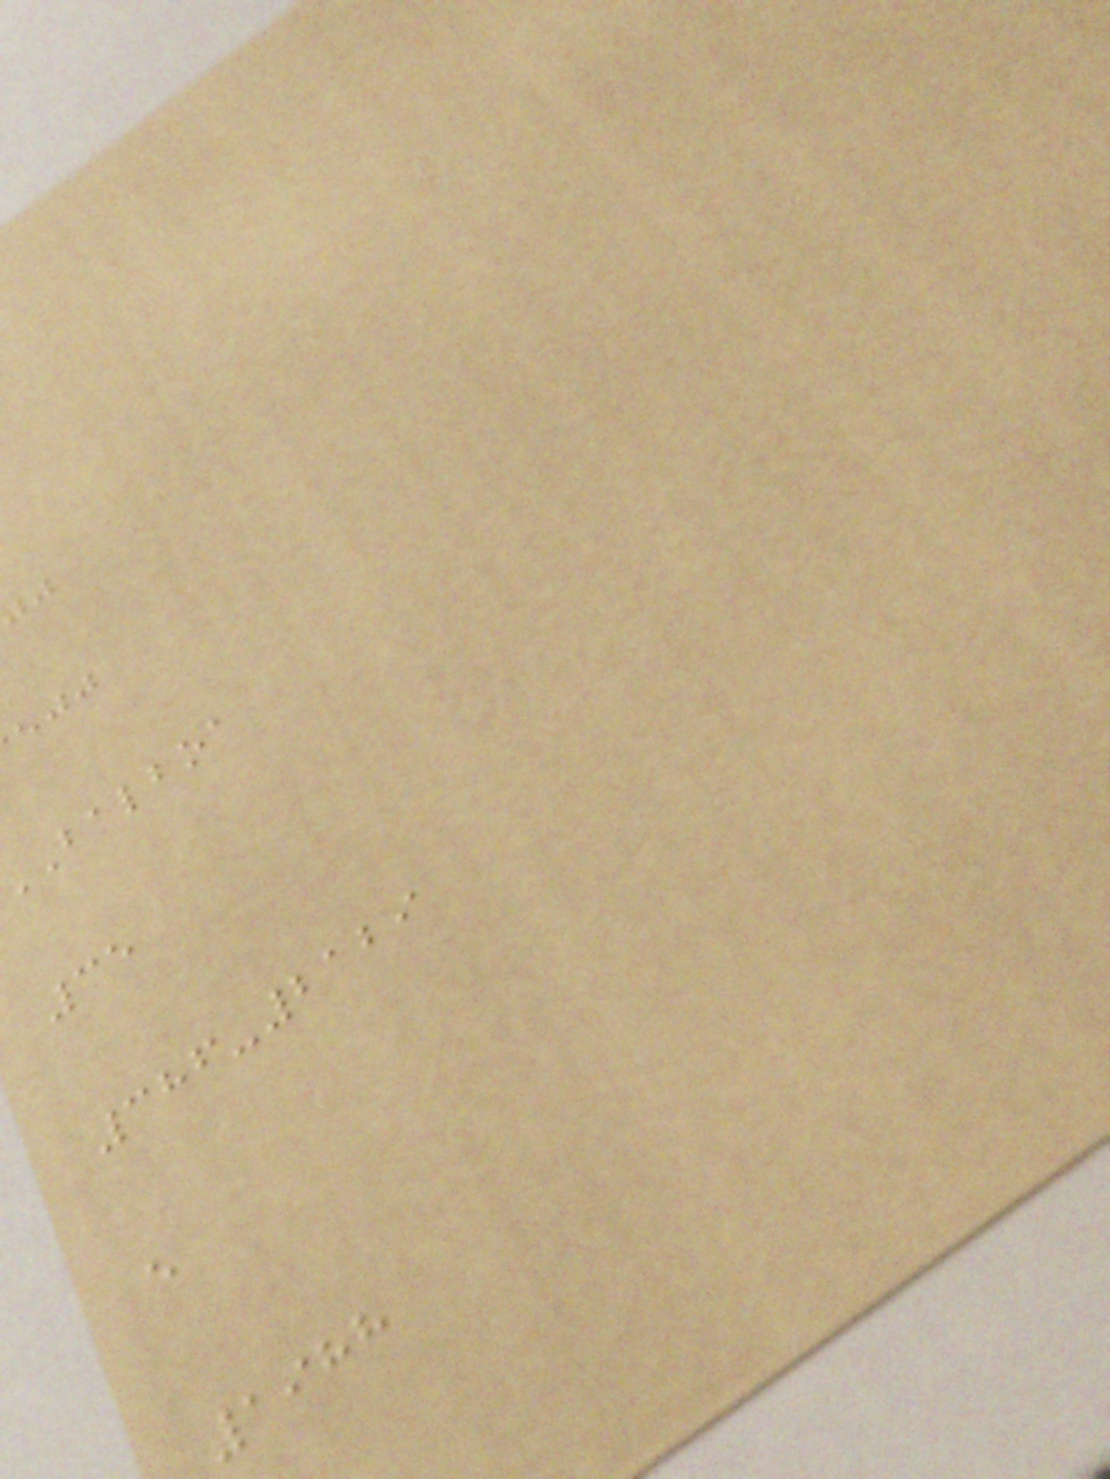balboa
35
386-2129
e
1988
